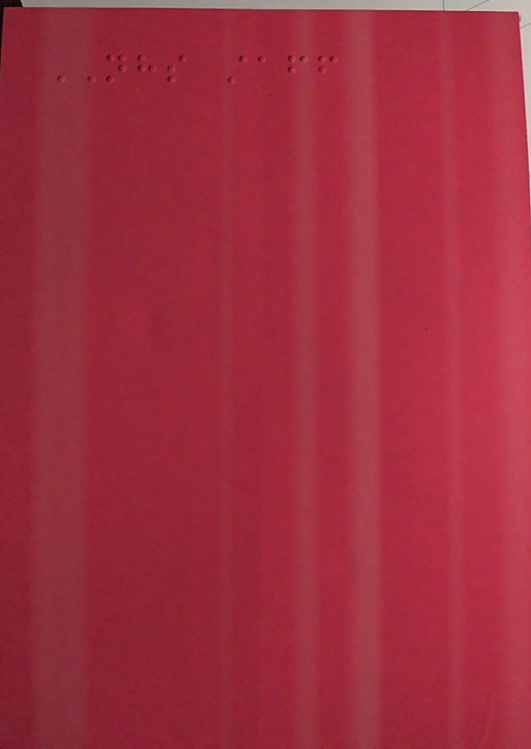NHS staff
